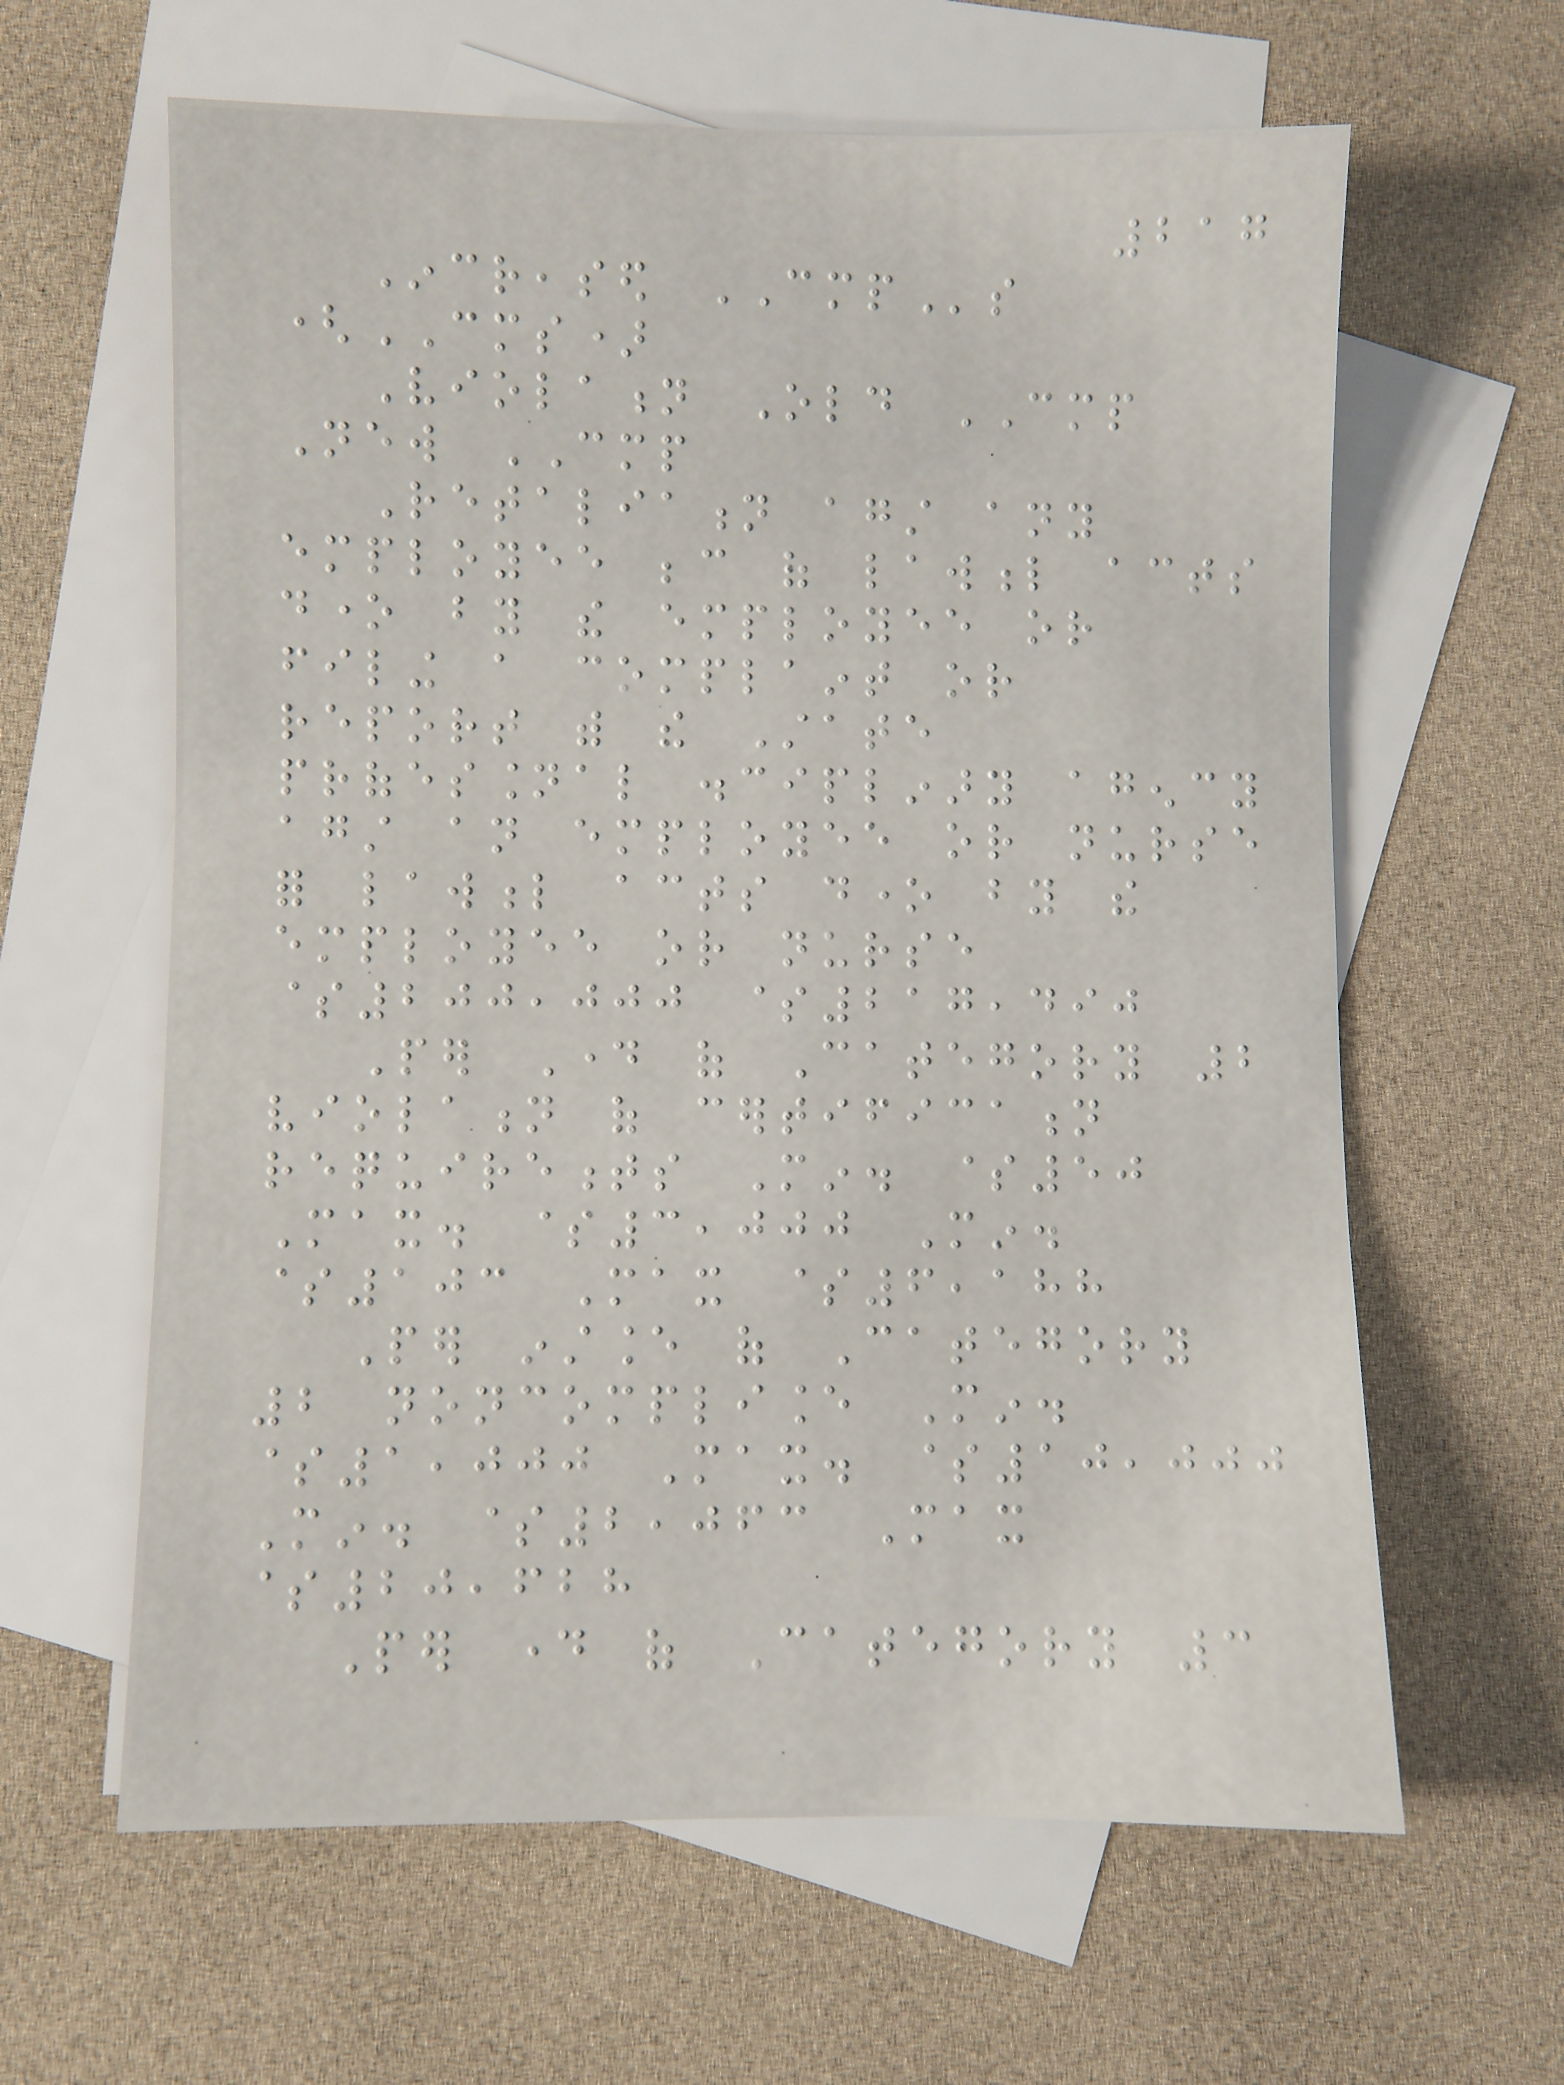217
Increased CMPs
(CMS)
Violation Old CMP
New CMP
Retaliation against any
employee because of lawful acts
done by the employee or
filing a complaint or
report with the State
professional disciplinary agency
against an employee or nurse
for lawful acts done by the
employee or nurse
$200,000 $217,490
Per Day of Category 2
violation of certification
requirements Min. $50
Max. $3,000 Min.
$103 Max $6,188
Per instance of Category
2 noncompliance Min.
$1,000 Max. $10,000
Min. $2,063 Max
$20,628
Per day of Category 3
